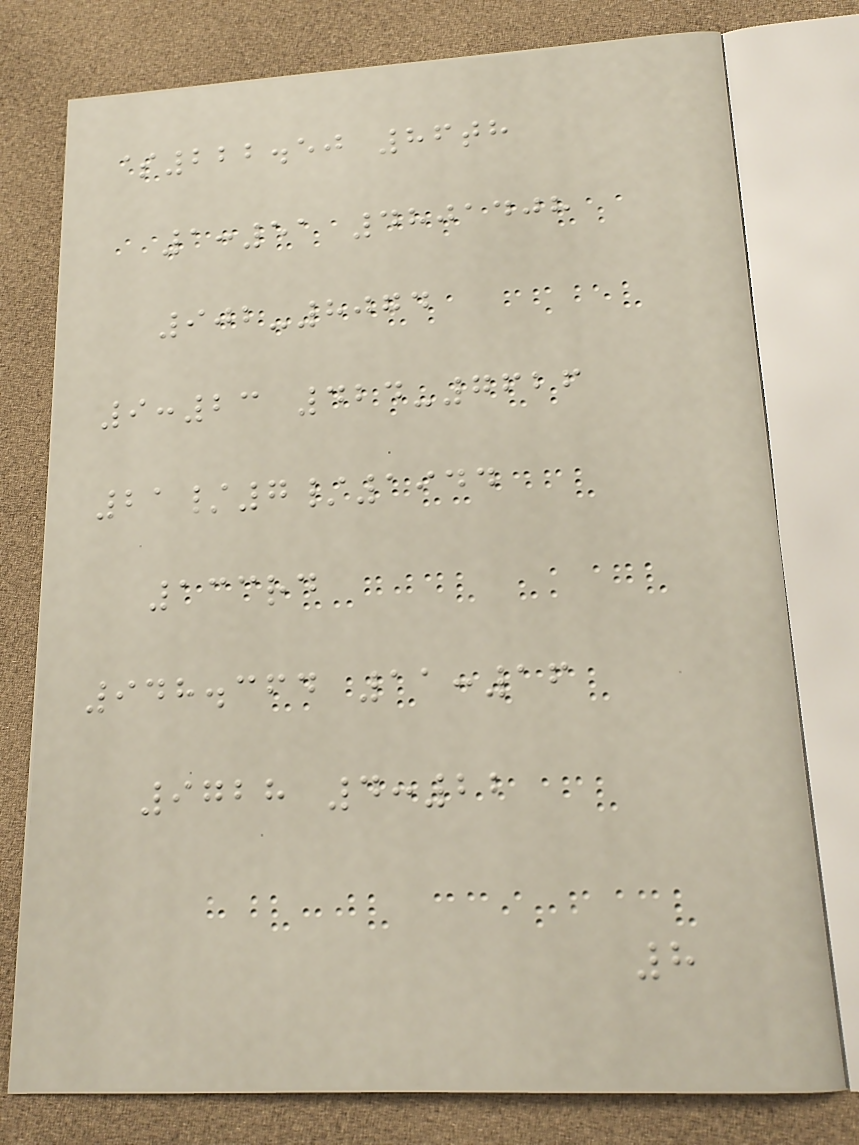$222.50 86th
1:51 4801408
902-8074
9:23 424-7626
21/7/1944
133rd
948.364 11:16
9728 4:22
8
